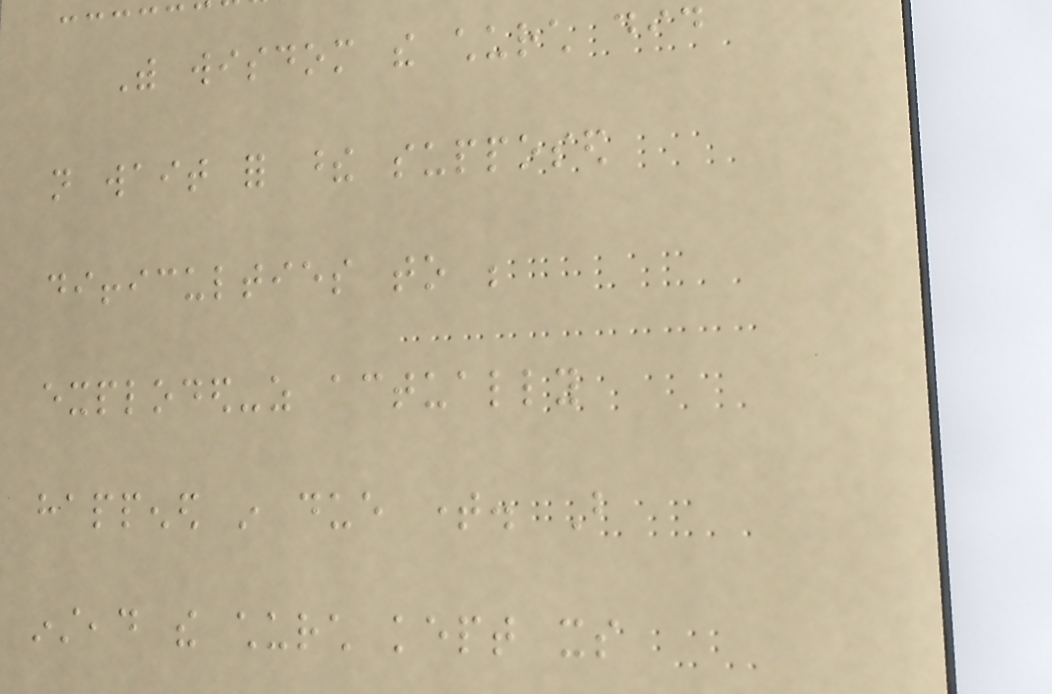With wisdom the church did
not wait for these supposed
difficulties to be
exploded-as actually
happened in due time. But
instead the church kept its
